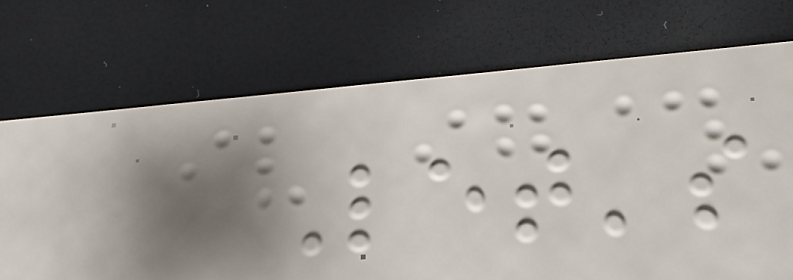Let's
